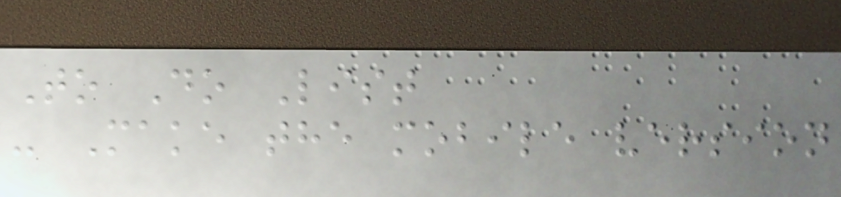To Do List
- Make the mobile version
